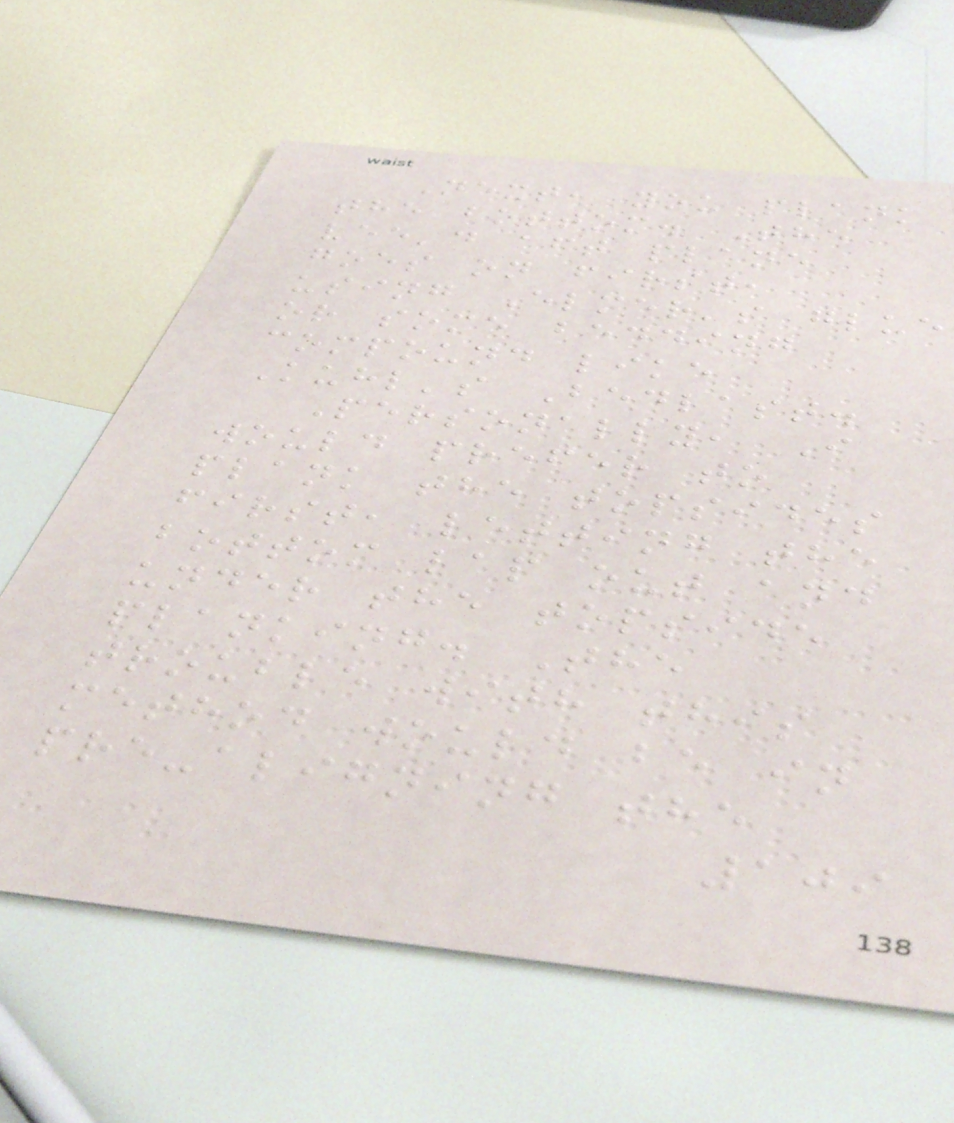Next, you plank
the bottom. The
vee'd aft plane
goes on first,
using Elmer's glue
or some bedding
compound like
Kuhl's Bedlast.
Personally, I
would prefer to
plank the topsides
first, letting the
bottom lap out and
under the topside
planking. The
trouble with this
method would be in
pre-aligning the
109
